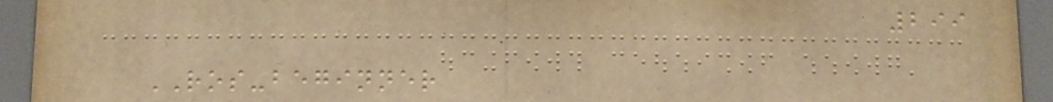299
ROS-beginner
